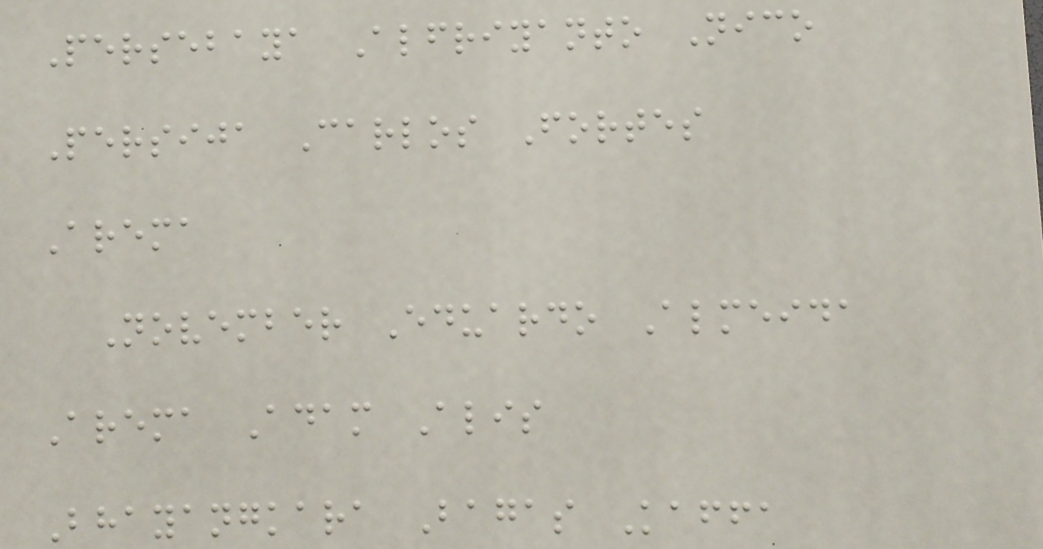Persebaya Alfriyanto Nico
Persija Carlos Fortes
Arema
November Eduardo Almeida
Arema Adam Alis
Bhayangkara Bagas Kaffa
